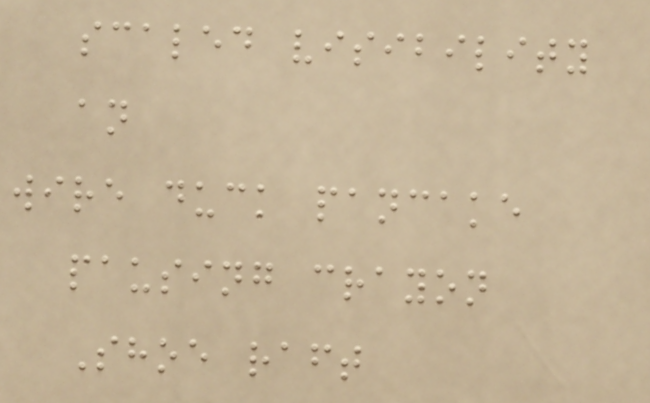scaled visibility
an
wire duck pancake
pausing crayon
Shoe raft
